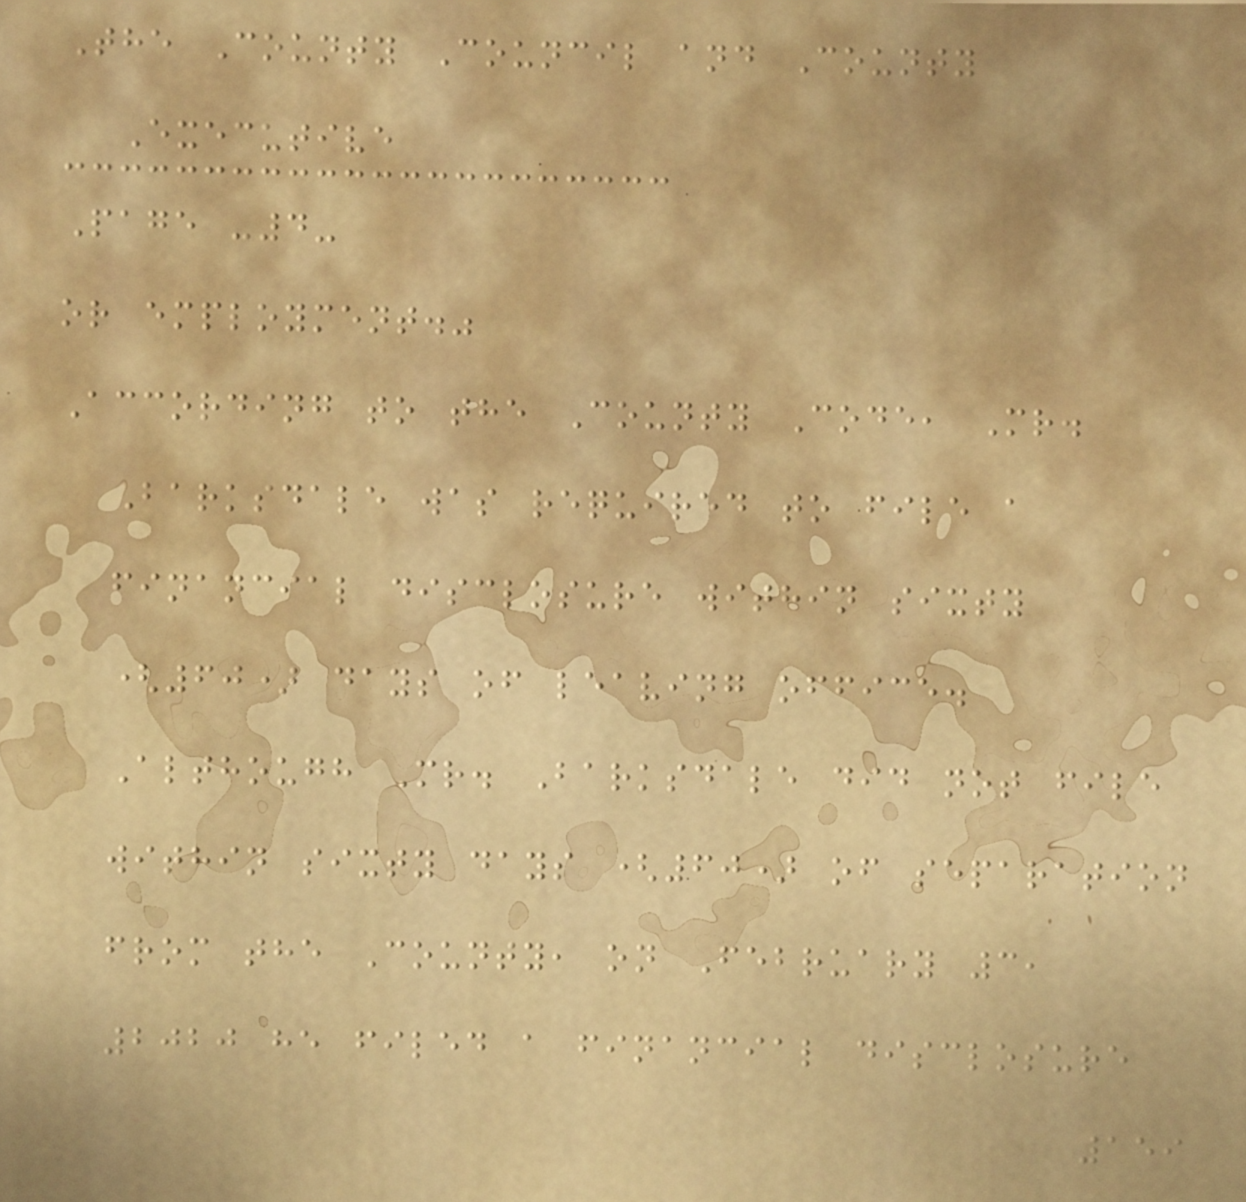The County Council and County
Executive
Page -4-
or employment."
According to the County Code, Mr.
Barksdale was required to file a
financial disclosure within sixty
(60) days of leaving office.
Although Mr. Barksdale did not file
within sixty days (60) of separation
from the County, on February 3,
2020 he filed a financial disclosure
159
